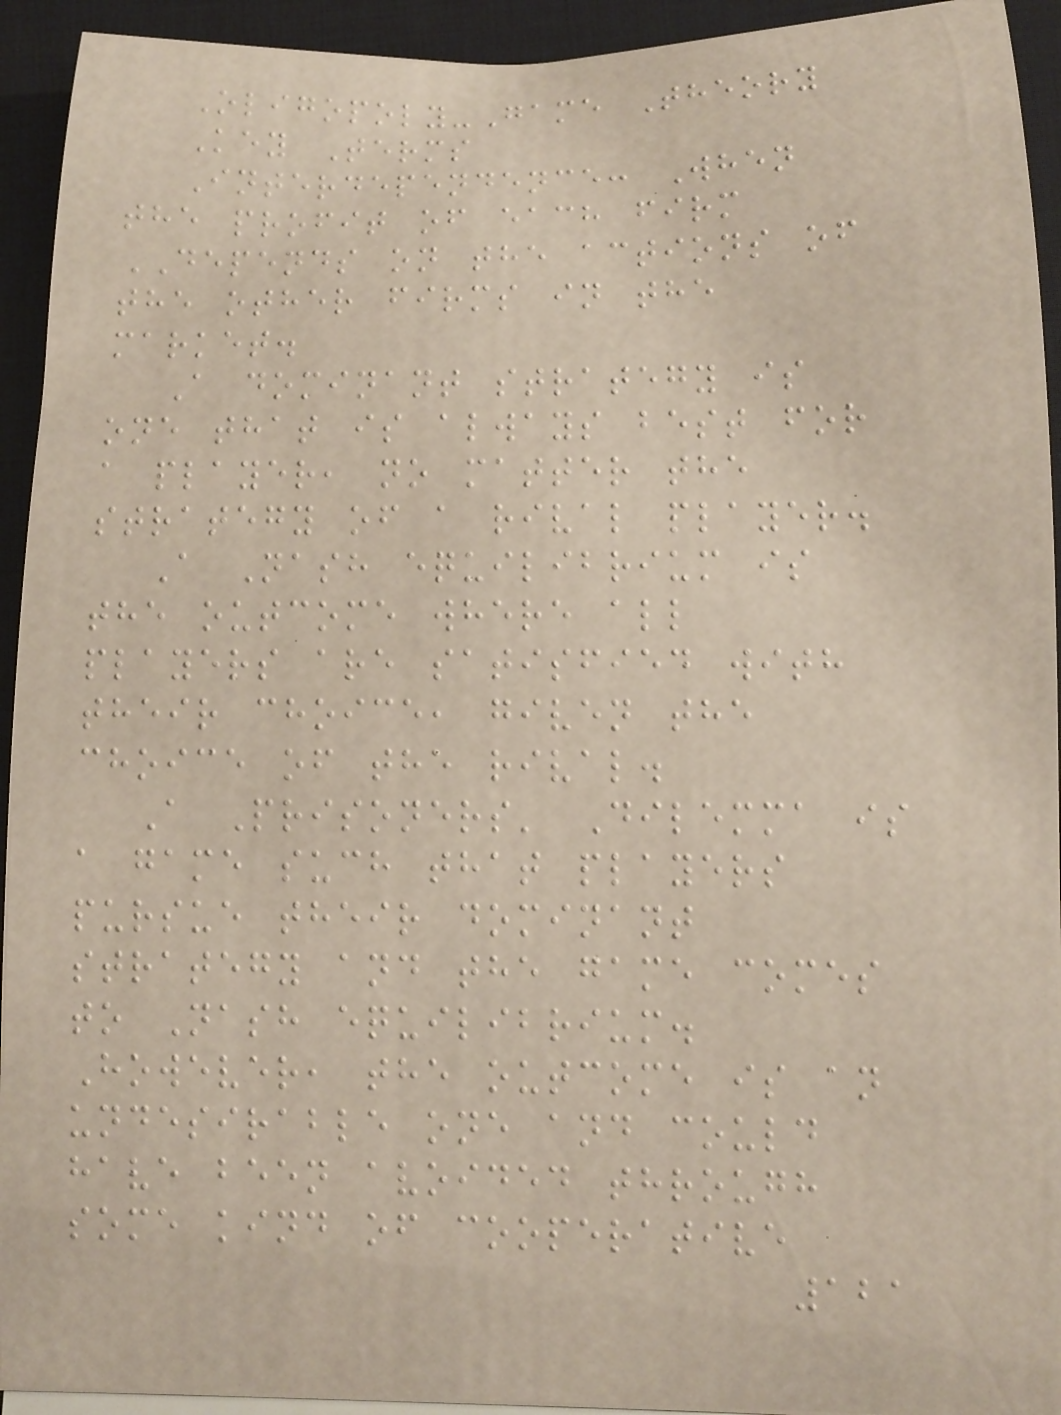Oligopoly-Game Theory
Key Terms
Interdependence: When
the profit of each firm
DEPENDS on the actions of
the other firms in the
market.
A dominant strategy is
one that is always best for
a player, no matter the
strategy of a rival player.
A Nash equilibrium is
the outcome where all
players are satisfied with
their choice, given the
choice of the rival.
A Prisoners' Dilemma is
a game such that players
pursue their dominant
strategy and the game comes
to Nash equilibrium.
However, the outcome is an
undesirable one and could
have been avoided through
some kind of cooperative
121
